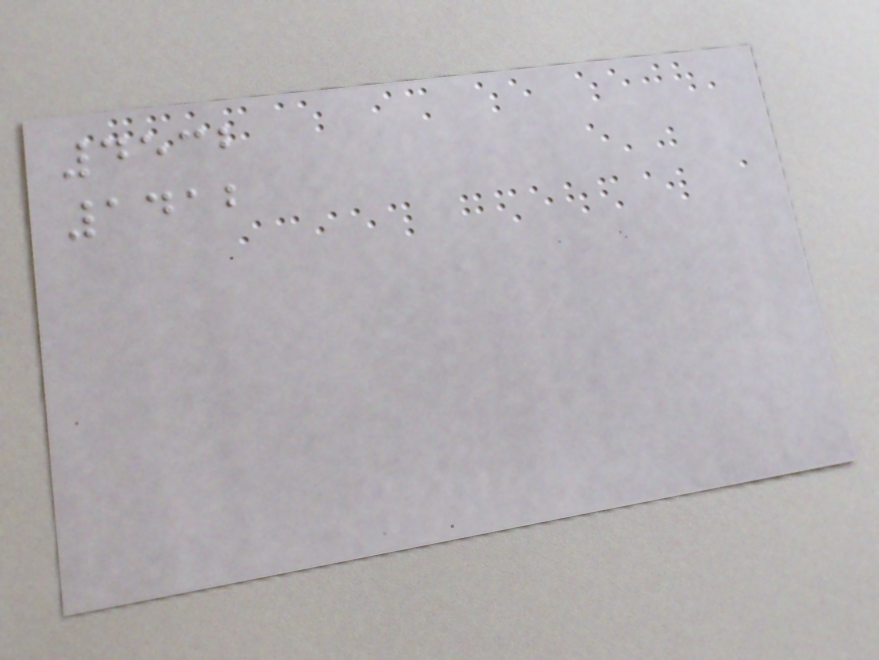4532
1412
